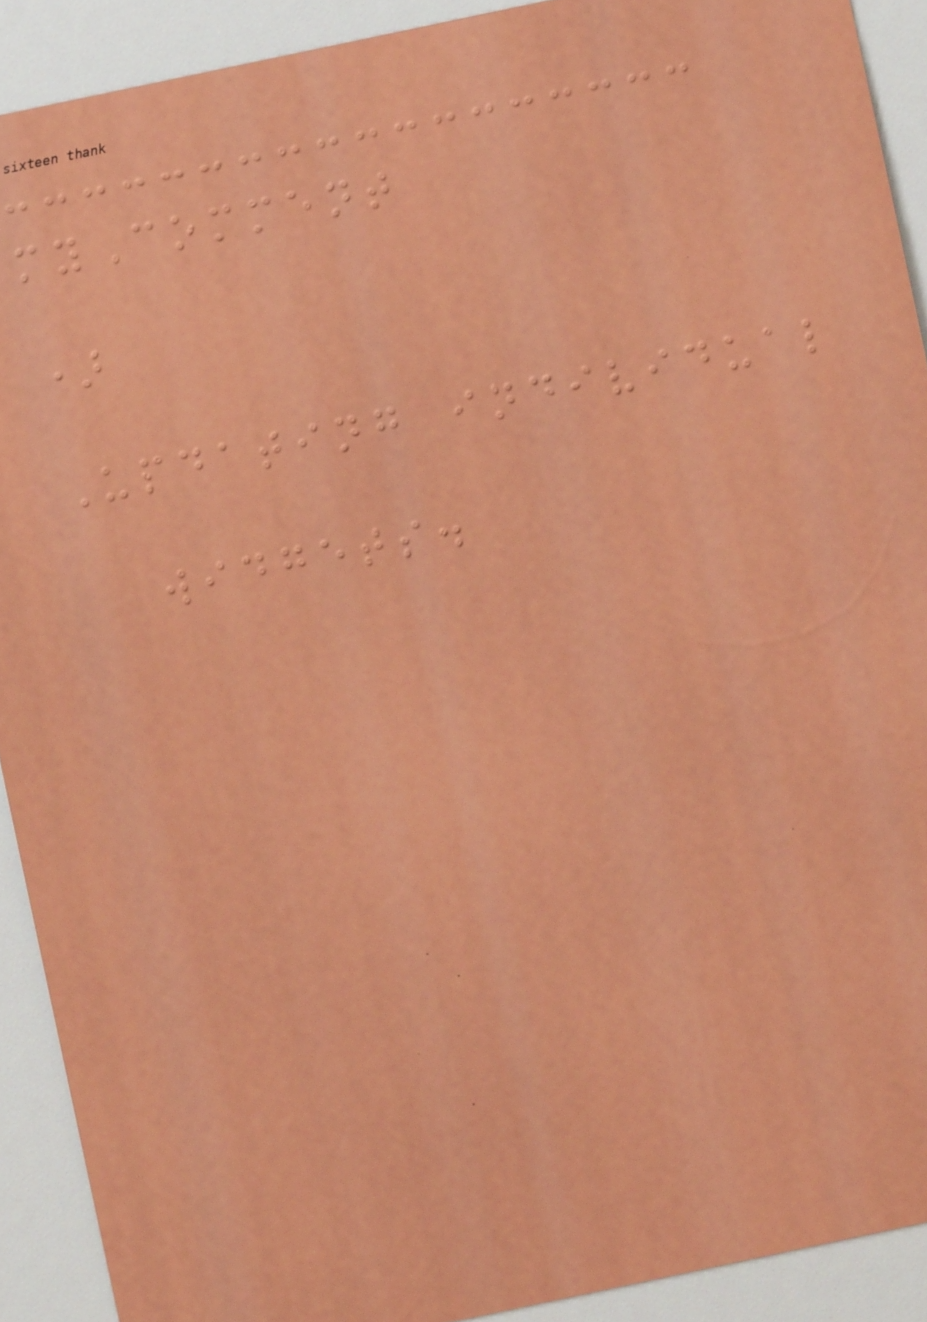myComment
)
Updating individual
widgets.
